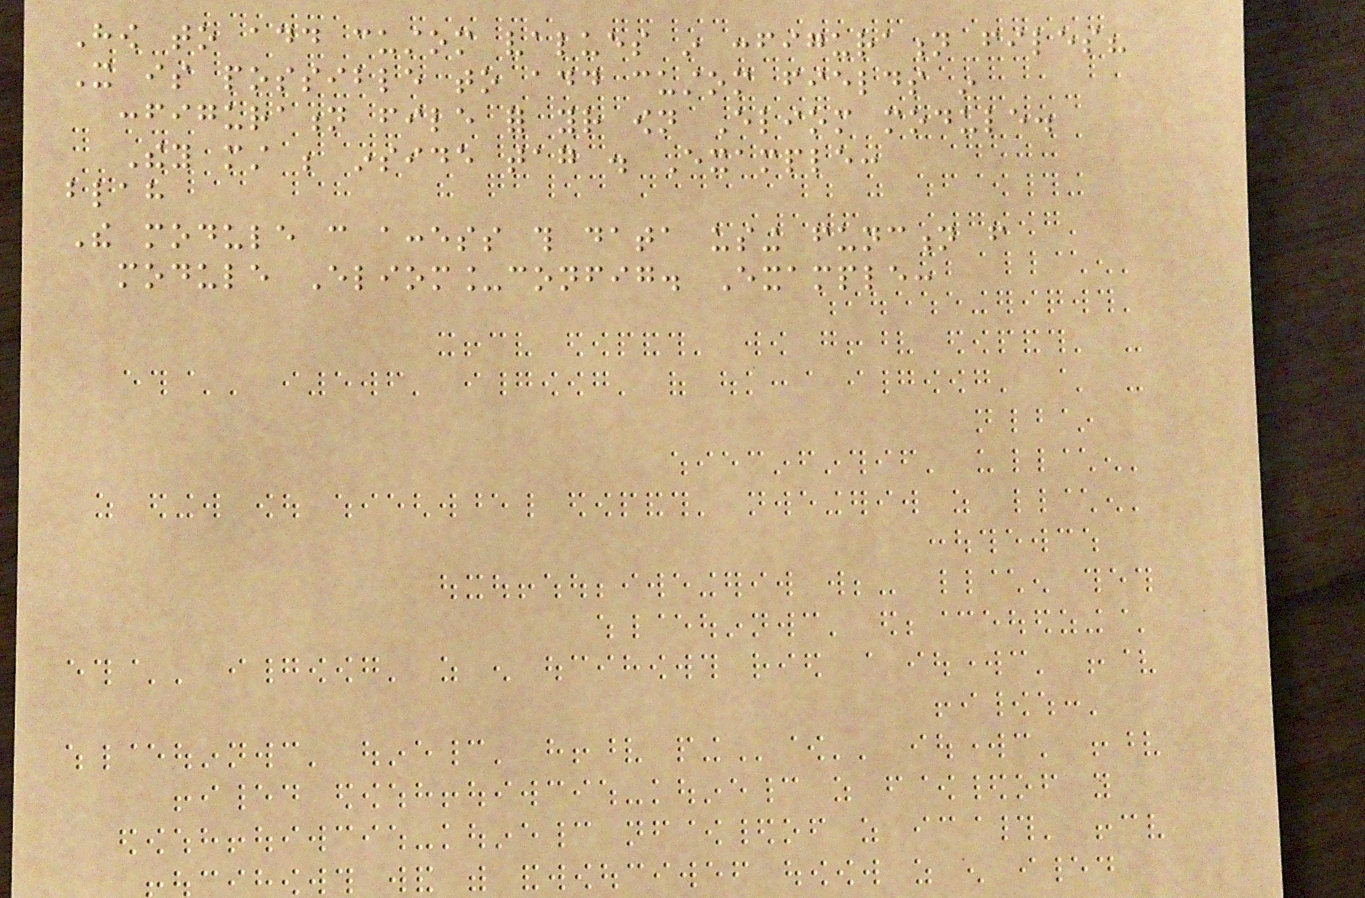How to add custom values in configuration files?
It is possible to add custom fields in
configuration file for your own Eliom module.
They must be inside tag . Example:
blah
The module can access this data using function from
module Eliom_config. Example:
